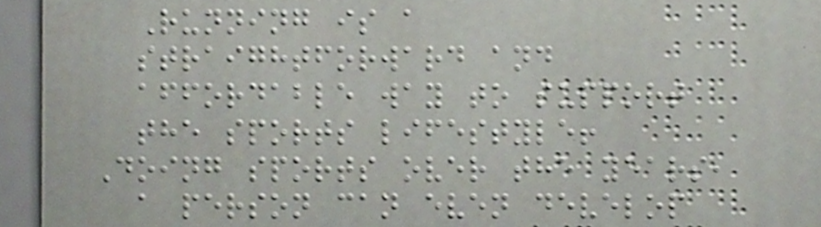Running is a
straightforward and
affordable way to support
the sports lifestyle!
Doing sports over the years,
a person can even develop
